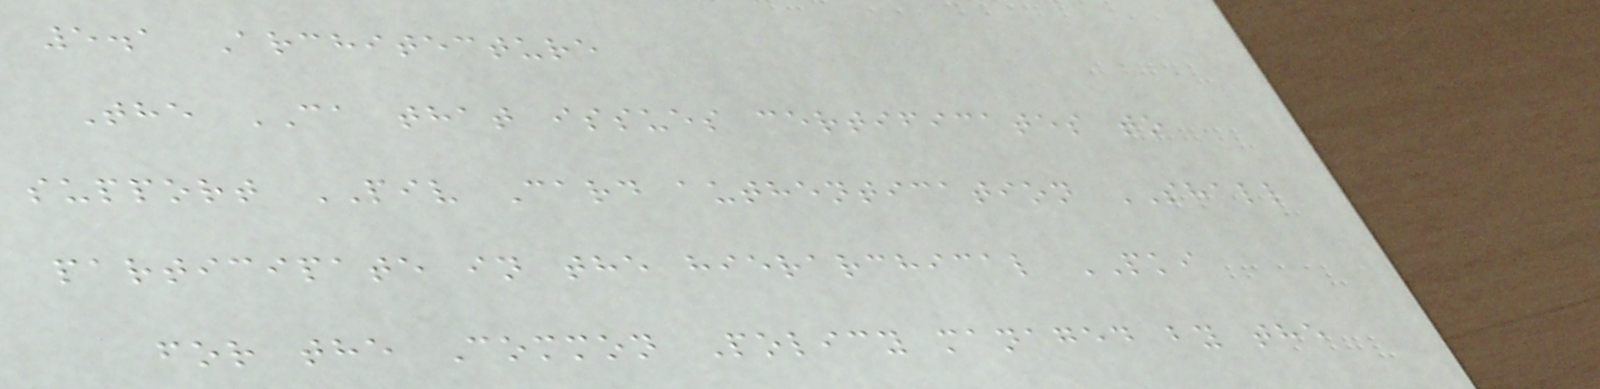5.1 Architecture
The CA that issues certificates to
support PIV Card authentication SHALL
participate in the hierarchical PKI
for the Common Policy managed by the
